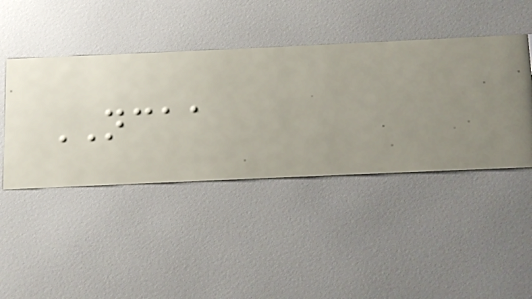NCAA
